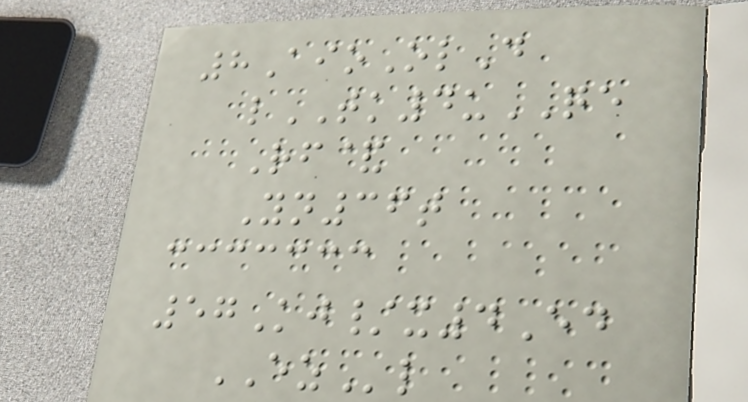8AioOlD
lTK4uQE
Rf&
Yn36t
57Kj/x4Ed
EZl
